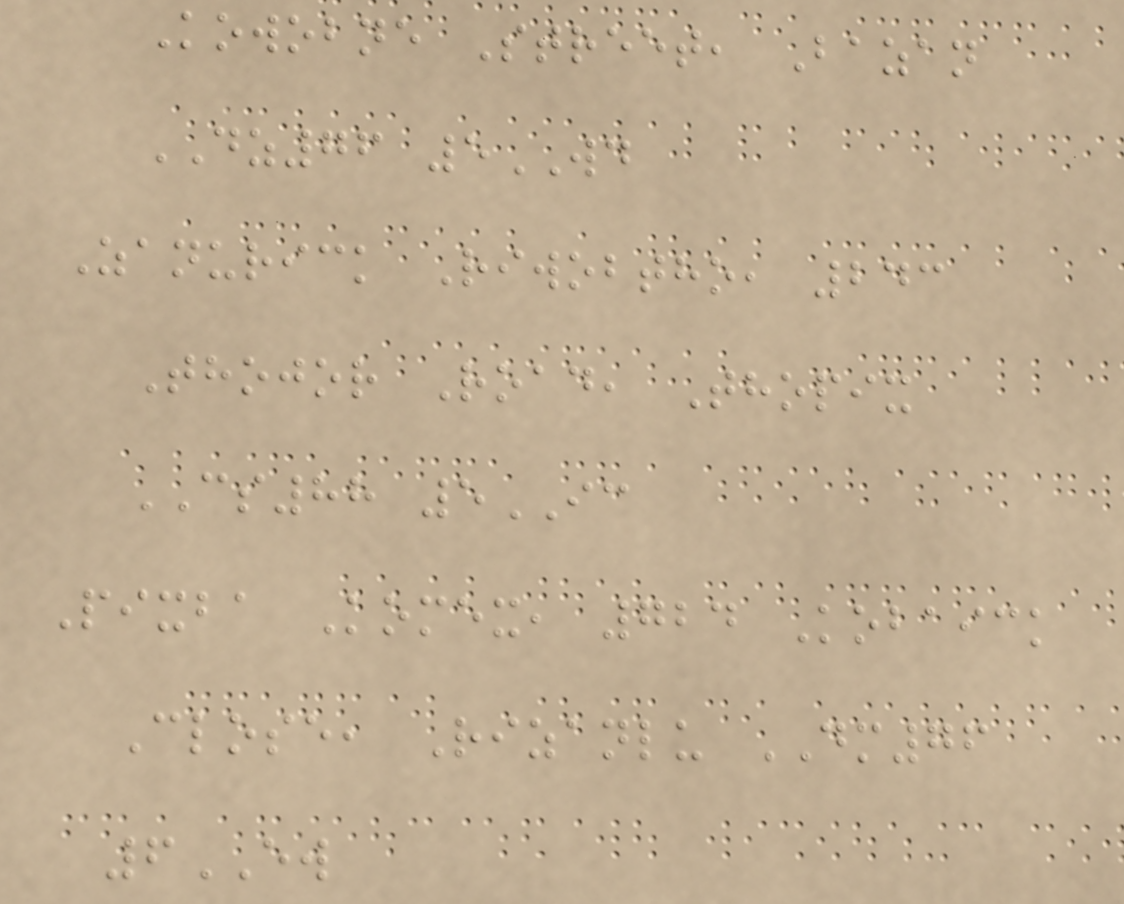Kowobne Street, Bazan
DZ76 5WD
Zanurick Riwobtho, 243
Thojor Road, Thopix
CS88 5IC
Pixba Komex, 724 Kobaick
Close, Rizanlu DM76
6EW
